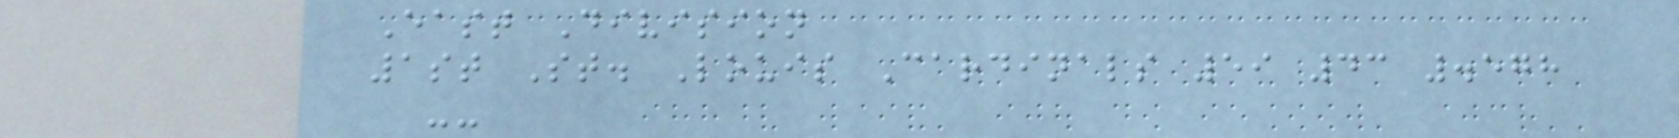East Division
1st St. Louis Cardinals 59 43 .578
--
